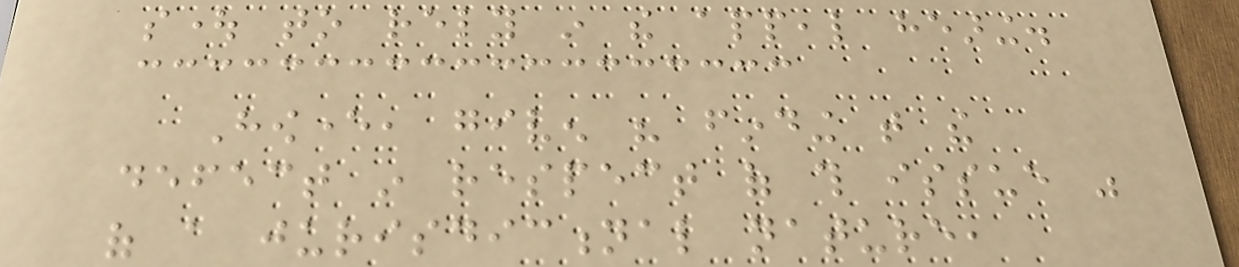sought to rely in the appeal hearing.
However, given his finding that the
defect in respect of this issue was
of a jurisdictional nature,
